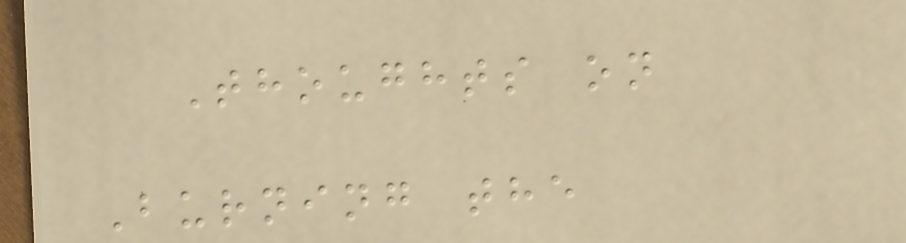Thoughts on
Burning the
